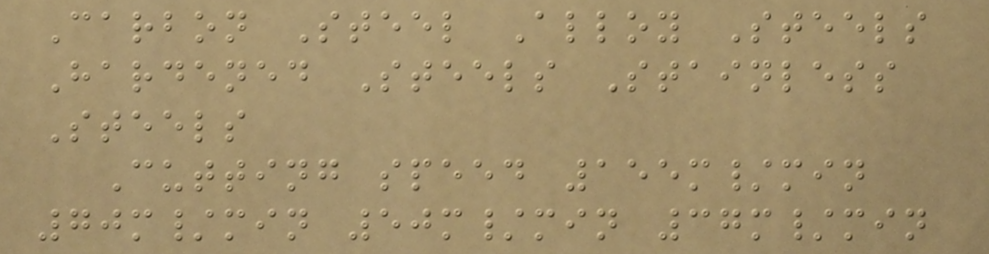Carbon Steel Alloy Steels
Hardened Steels Stainless
Steels
Cutting speed 155m/min
70m/min 50m/min 37m/min
